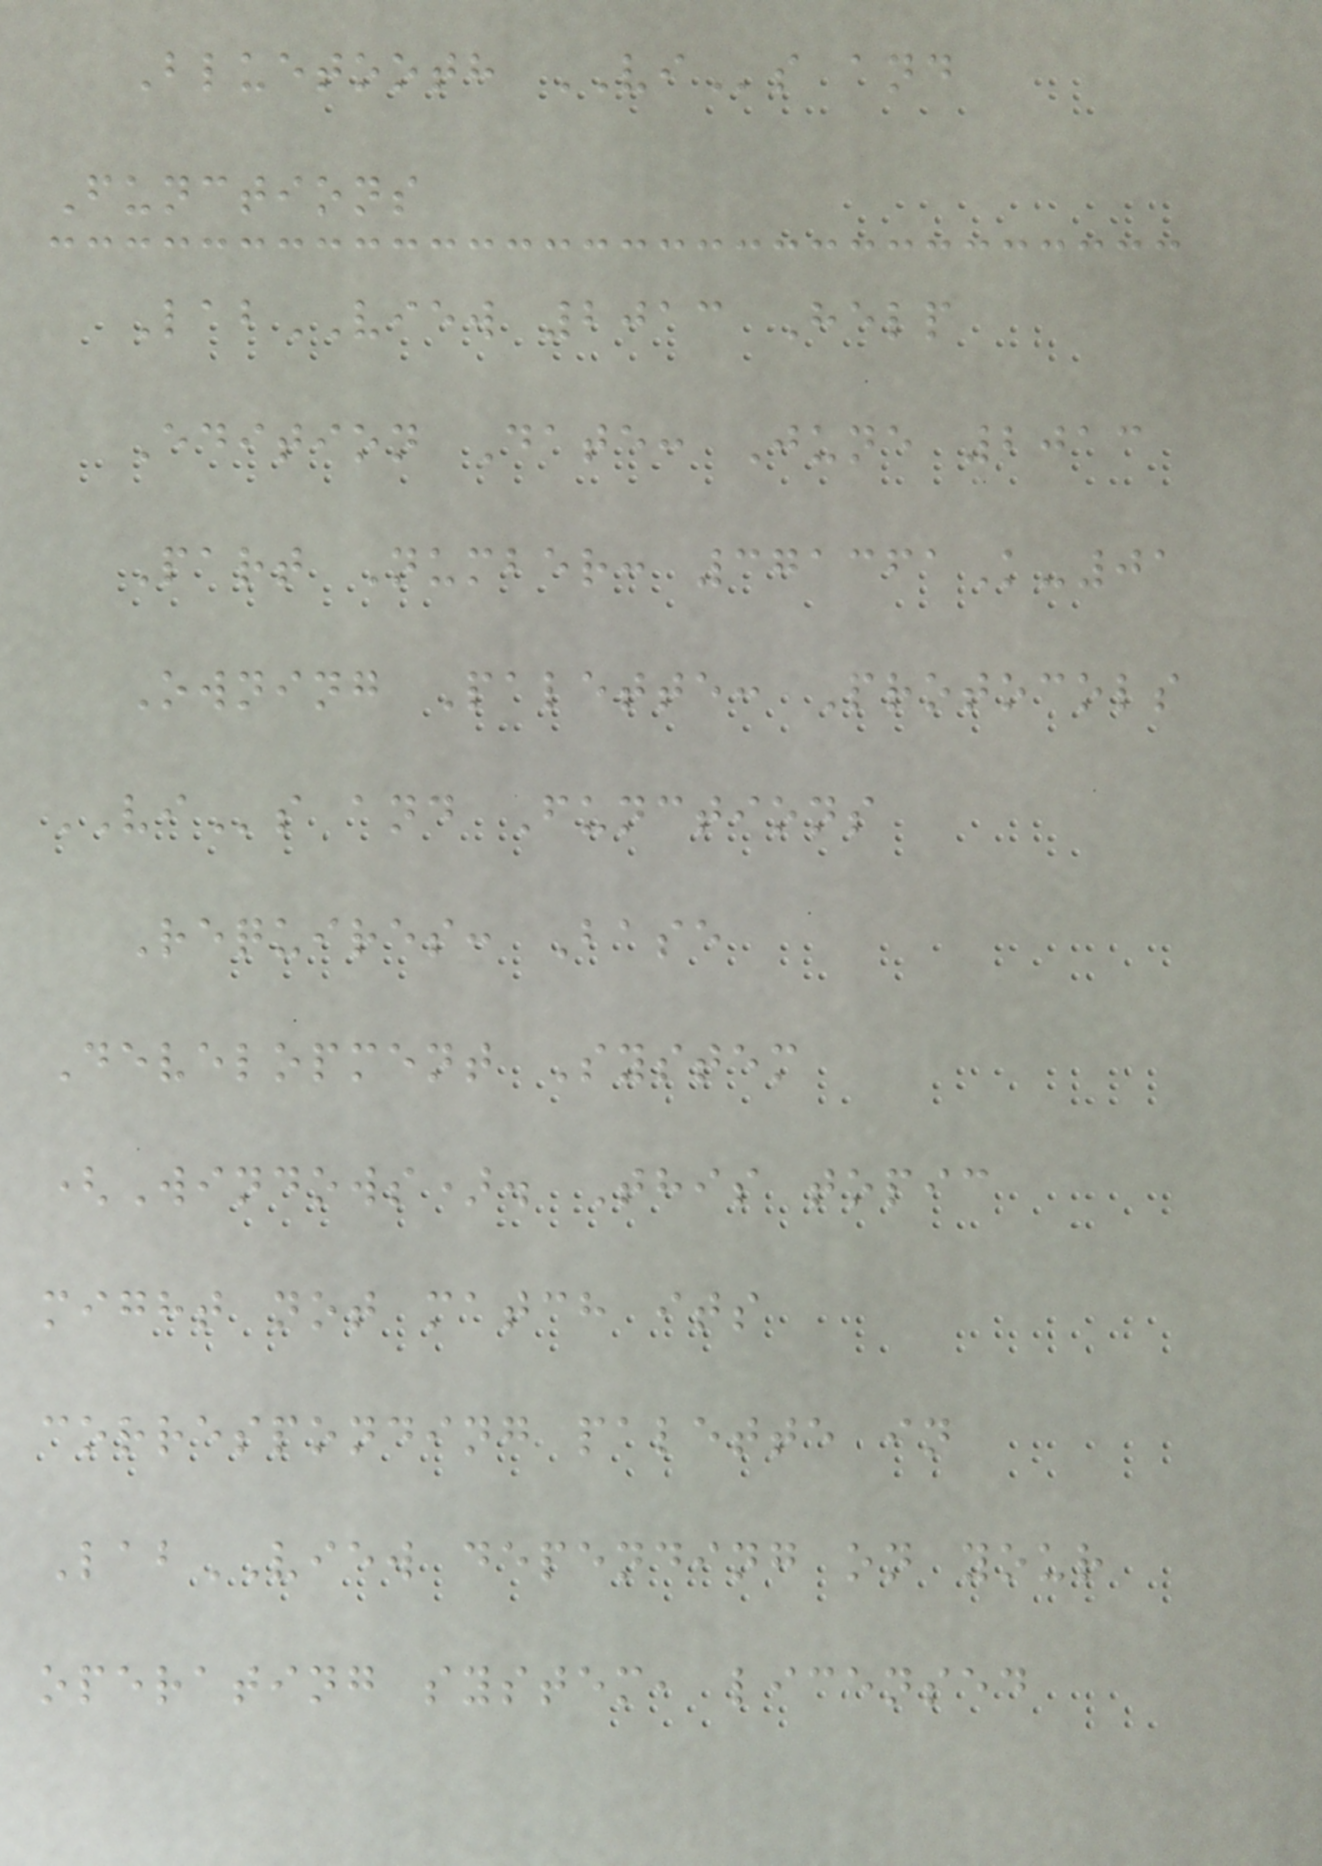Bluetooth VIs and
Functions
LabVIEW 2013 Help
Edition Date: June 2013
Part Number: 371361K-01
Owning Palette: Protocols
VIs and Functions
Requires: Base
Development System
(Windows). This topic
might not match its
corresponding palette in
LabVIEW depending on your
operating system, licensed
